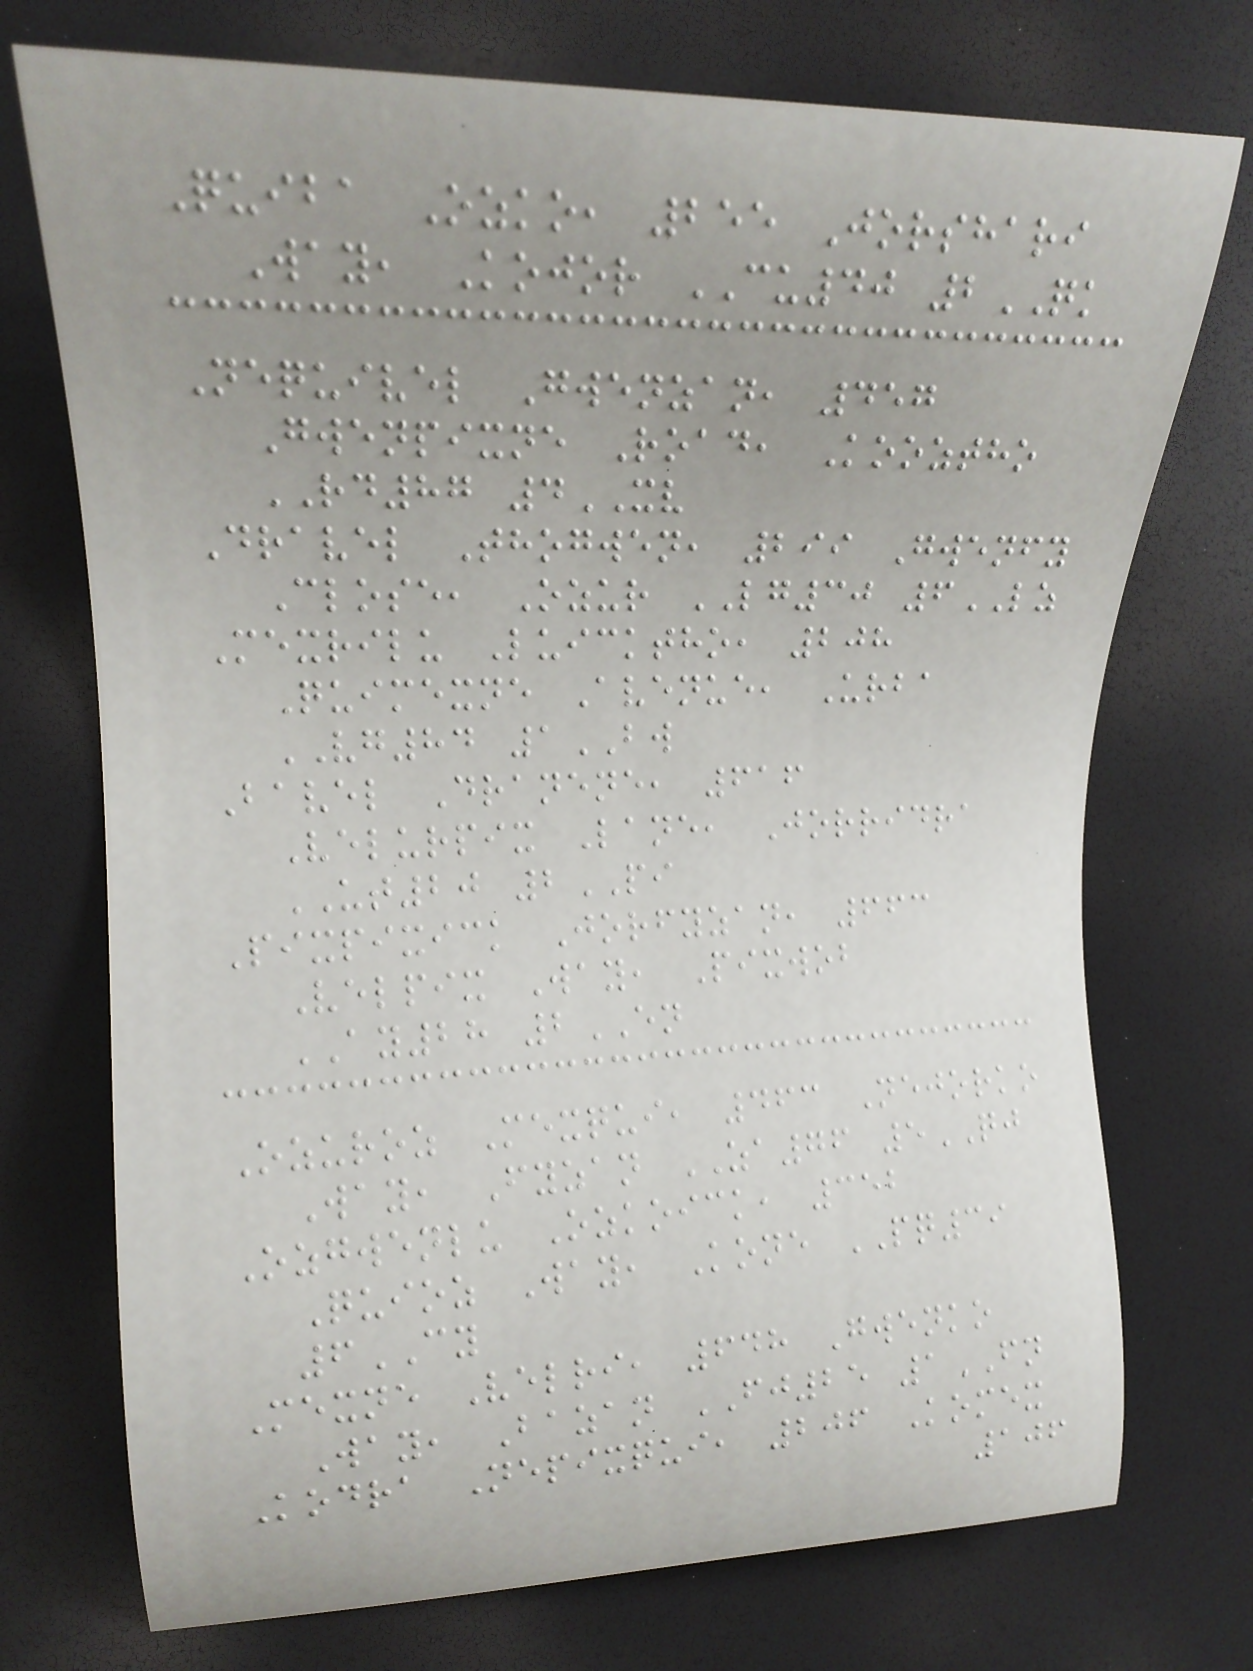Quiba Ozko, 255 Jorshari
Way, Kojor CU40 2QK
Nequivel Gwenzan, 457
Gwenpixne Road, Kooztho
RD87 4XV
Dravel Thogwen, 299 Gwenfy
Close, Ozur LG30 6LZ
Mexrilu Luicktho, 208
Quimexne Avenue, Urba
VG84 1BW
Bavel Dranene, 616
Velurpix Lane, Jorridra
UT20 2PI
Pixpixick Jorfyzan, 663
Velpix Way, Pixwob
AY28 2EN
Ozuroz Mexqui, 463 Nejorko
Way, Fyzan ZA76 5QJ
Ozgwenlu Ozkoick, 352
Quioz Way, Kone PQ39
6CY
Mexne Velri, 648 Gwenko
Way, Bazan FJ25 1FN
Kodra Nepixqui, 206 Komex
106
